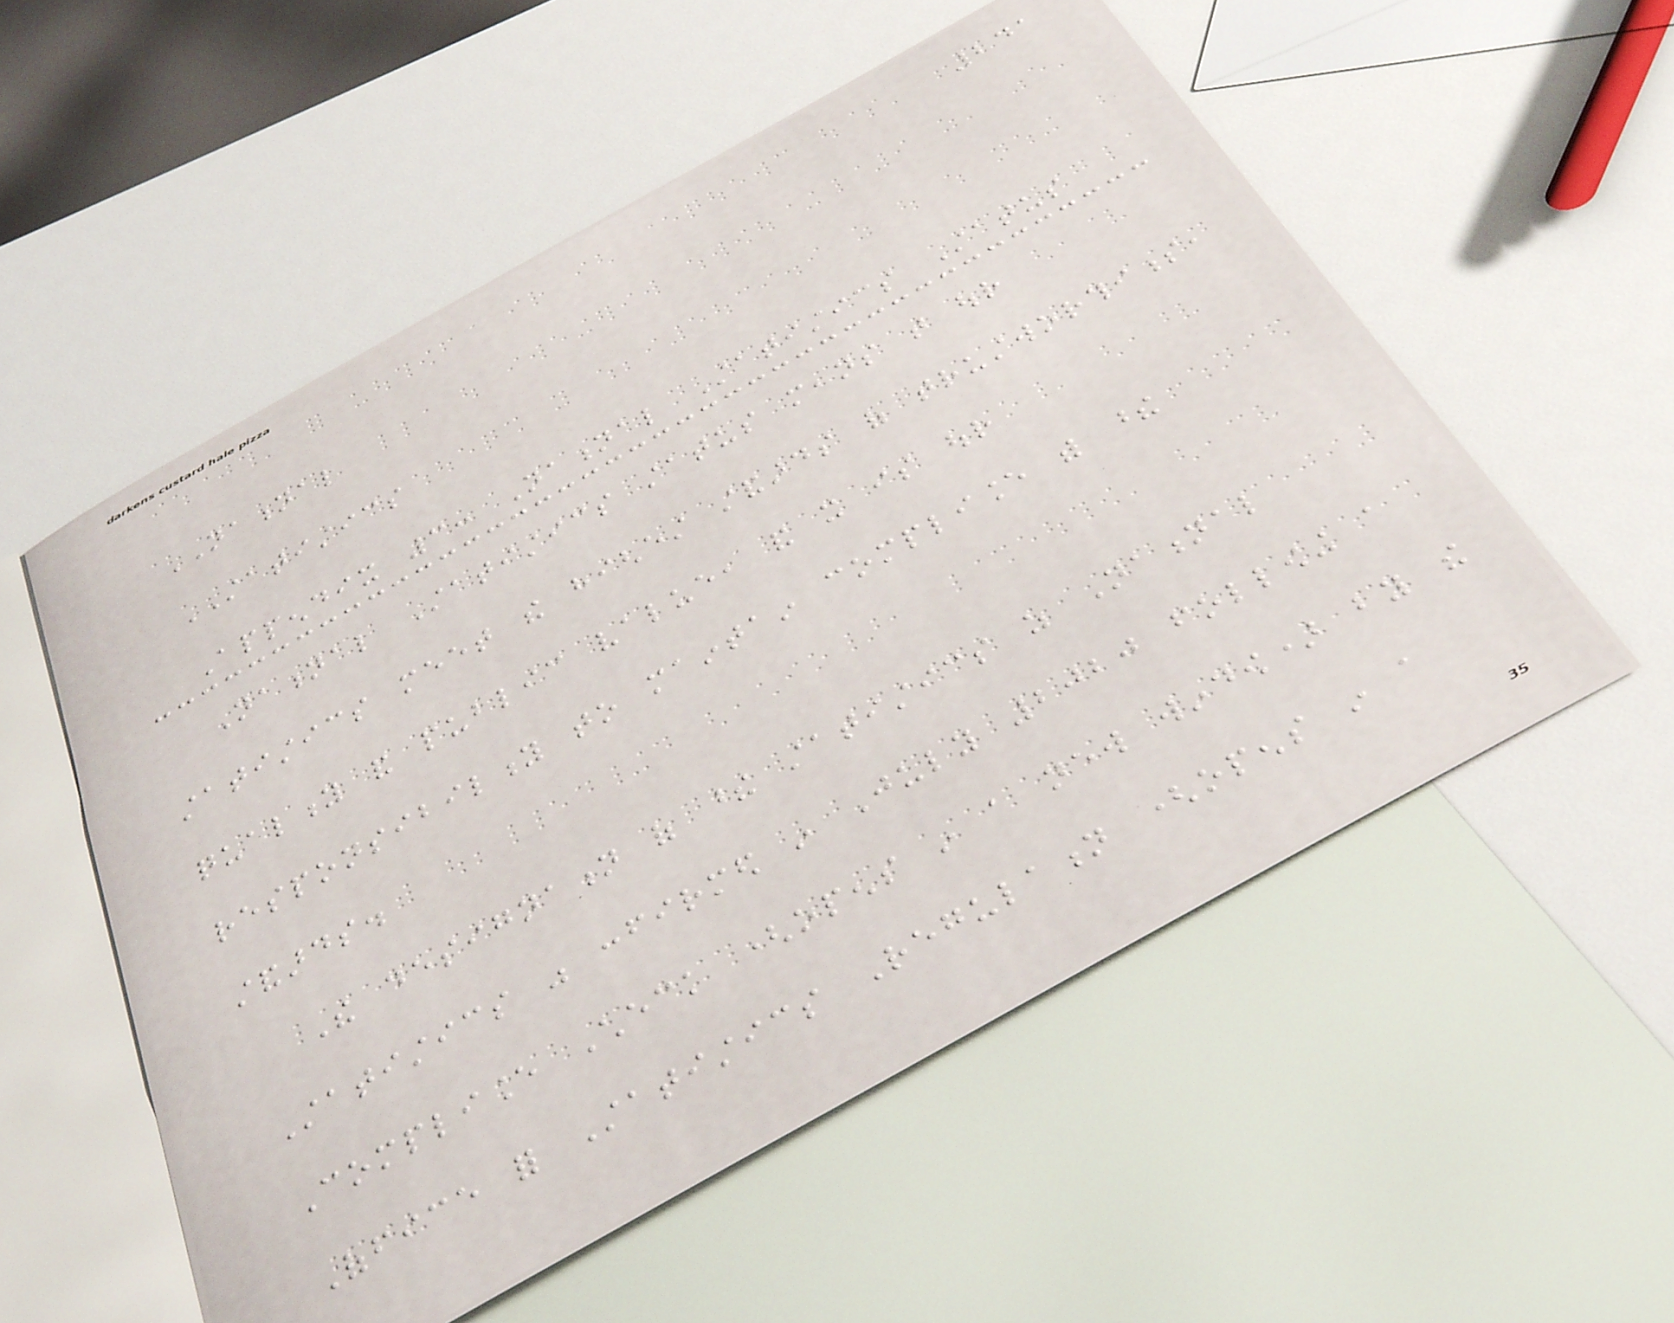241
NATIONAL
STATISTICS
Appendix 3: National Statistics Status
National Statistics status means that our
statistics meet the highest standards of trustworthiness,
quality and public value, and it is our
responsibility to maintain compliance with these
standards.
The designation of these statistics as National
Statistics was confirmed in July 2020 following a
Compliance Check (opens in a new window) by the
Office for Statistics Regulation (opens in a
